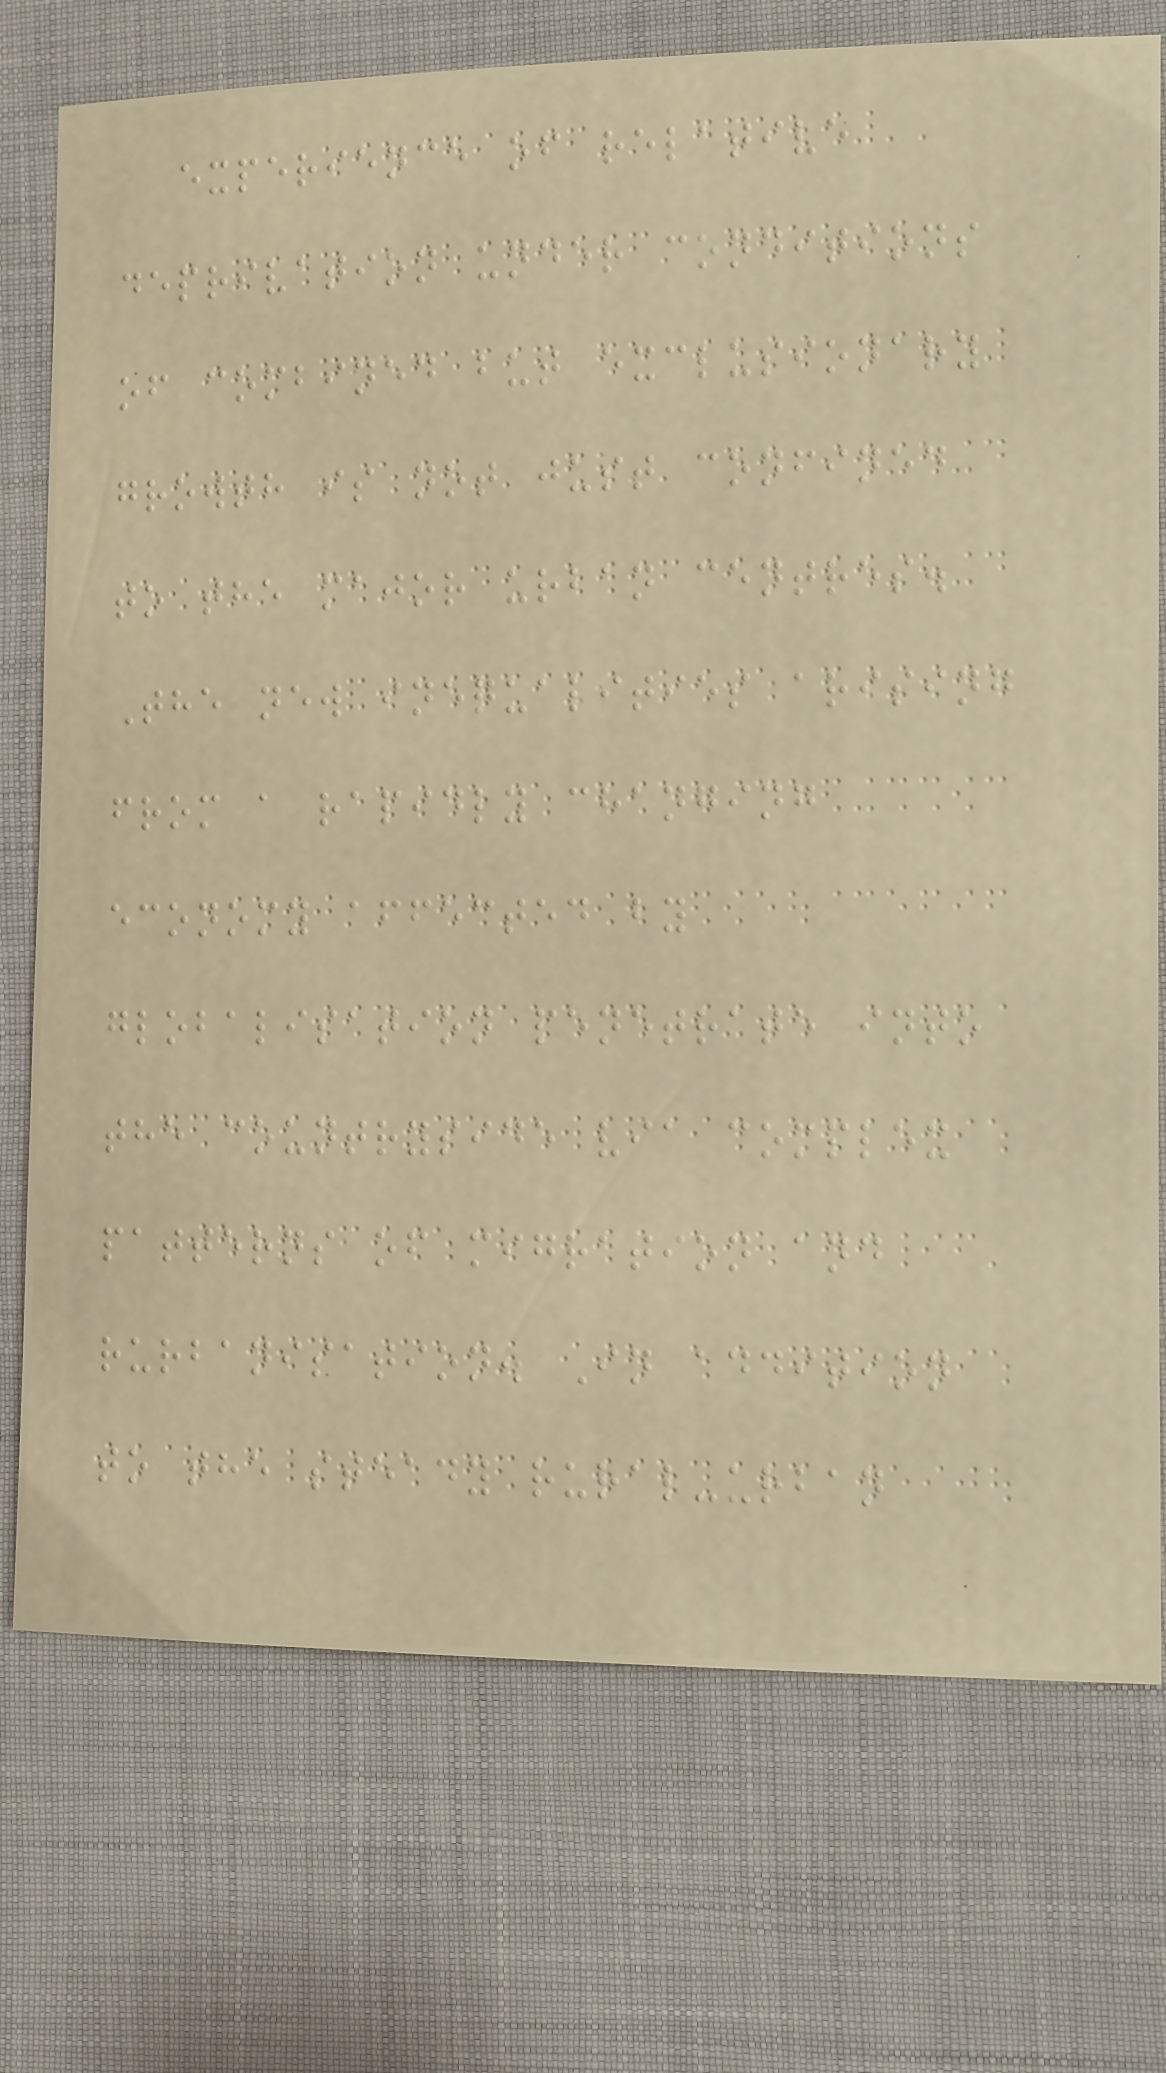experience of relative
deprivation under conditions
of combined but exclusionary
growth is not just confined
to the major urban centres.
The new inequalities arising
from a rapidly changing
economy affected by
globalisation penetrate into
the countryside via complex
patterns of migration and
rurbanisation. In addition
to the steady rural-urban
